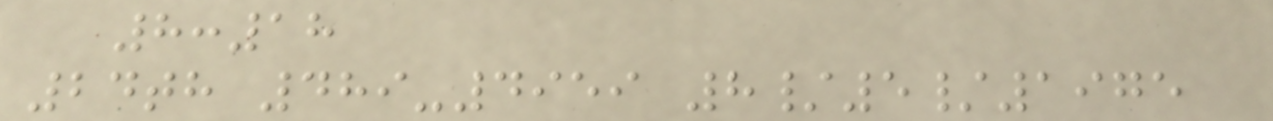8:18
24th 489-4959 8/5/1975
